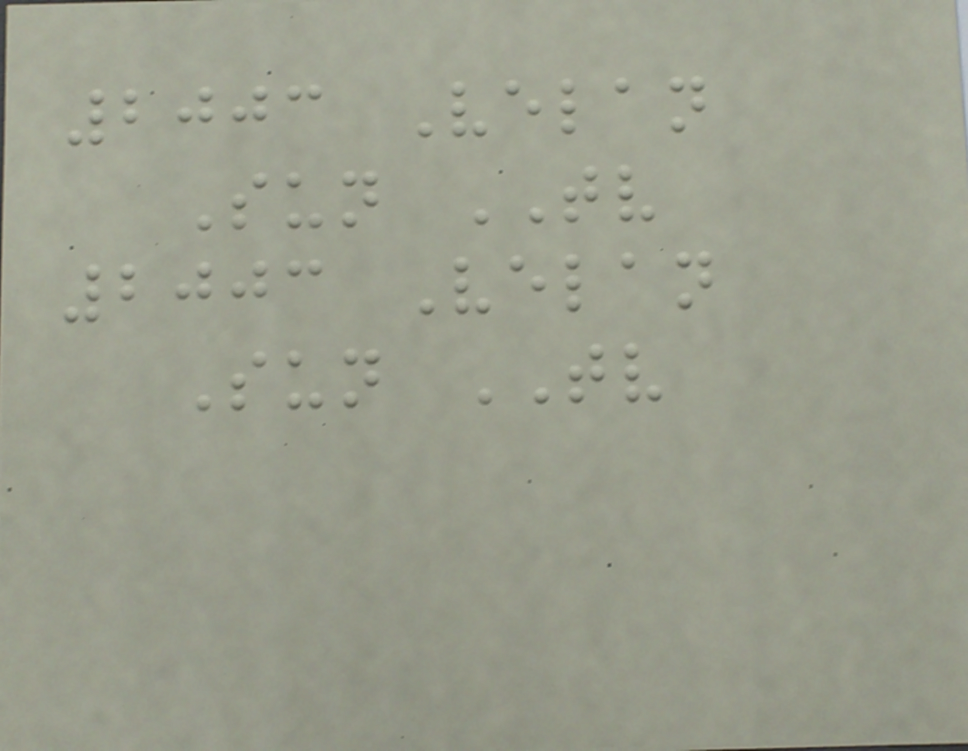2003 Velan
Sun TV
2003 Velan
Sun TV
